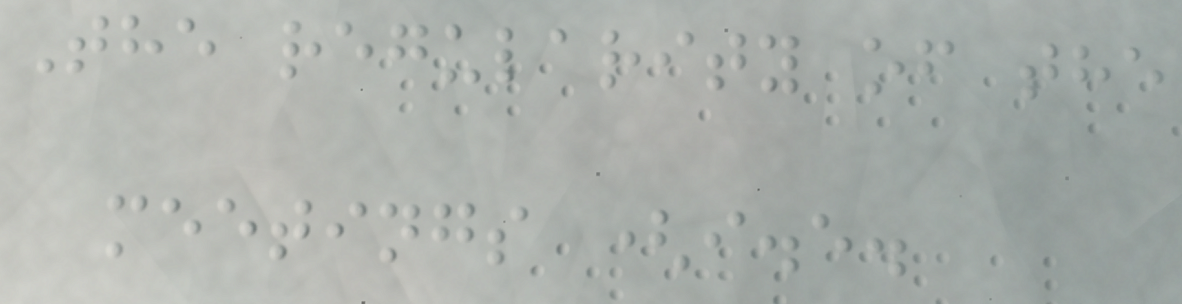The regularity of the
meetings (i.e.
